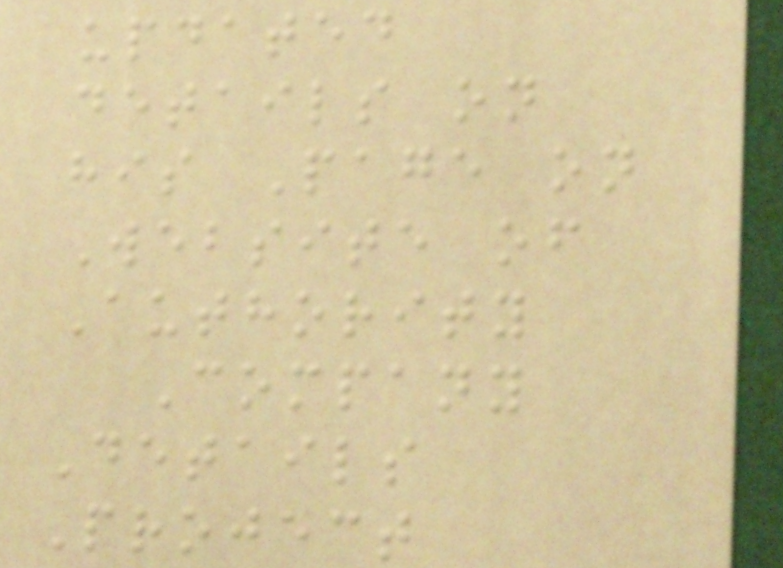updated
details on
his Page on
Website of
Authority
Company
Details
Project
